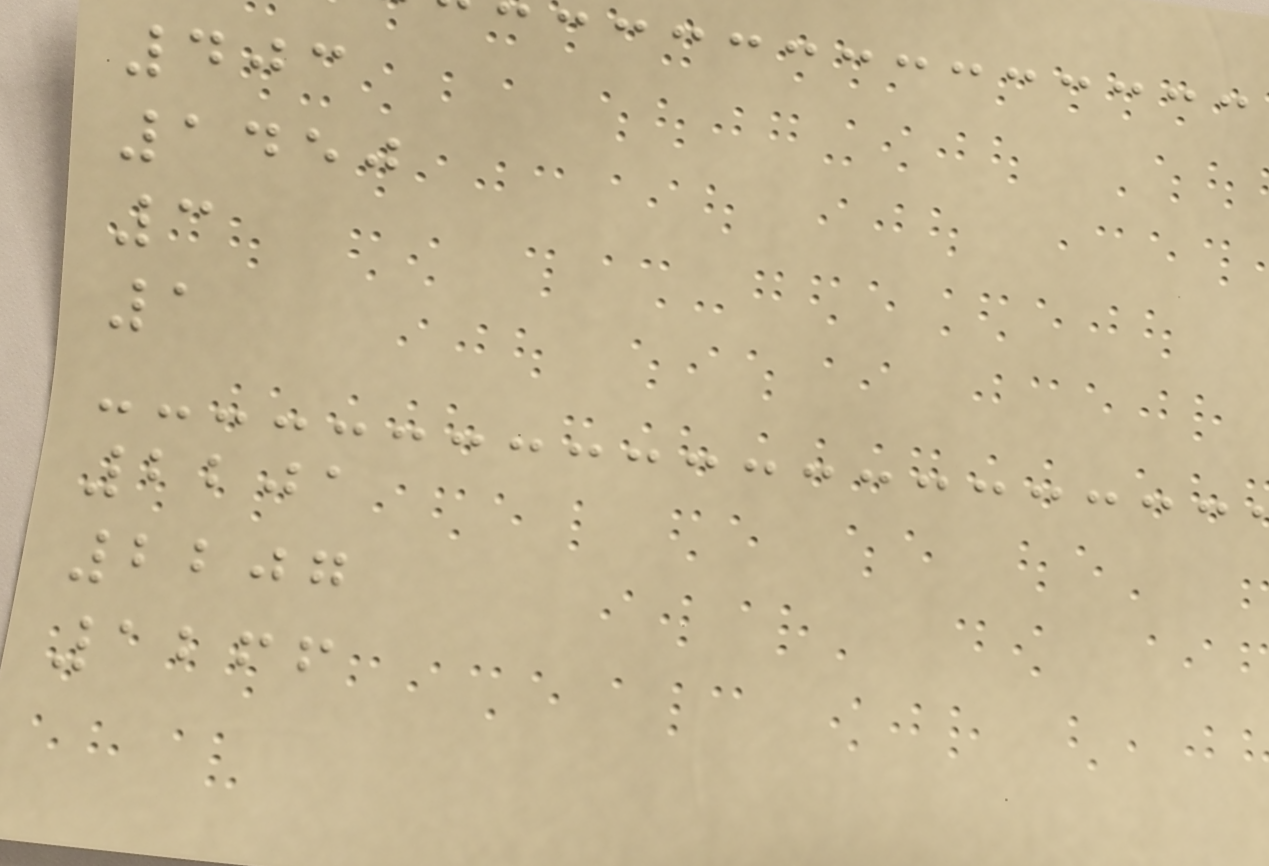403
1450
3
1
2201
2207
1266
